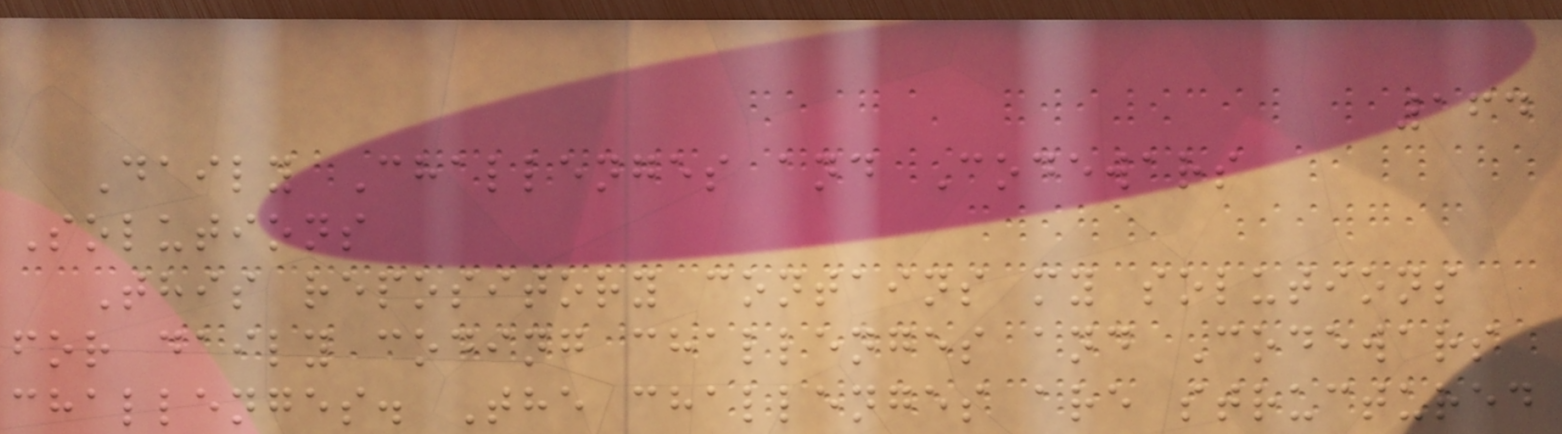164
Daily Challenges and Codewars
Solutions
This repository contains my solutions
for daily coding challenges and Codewars
challenges. The challenges are structured
